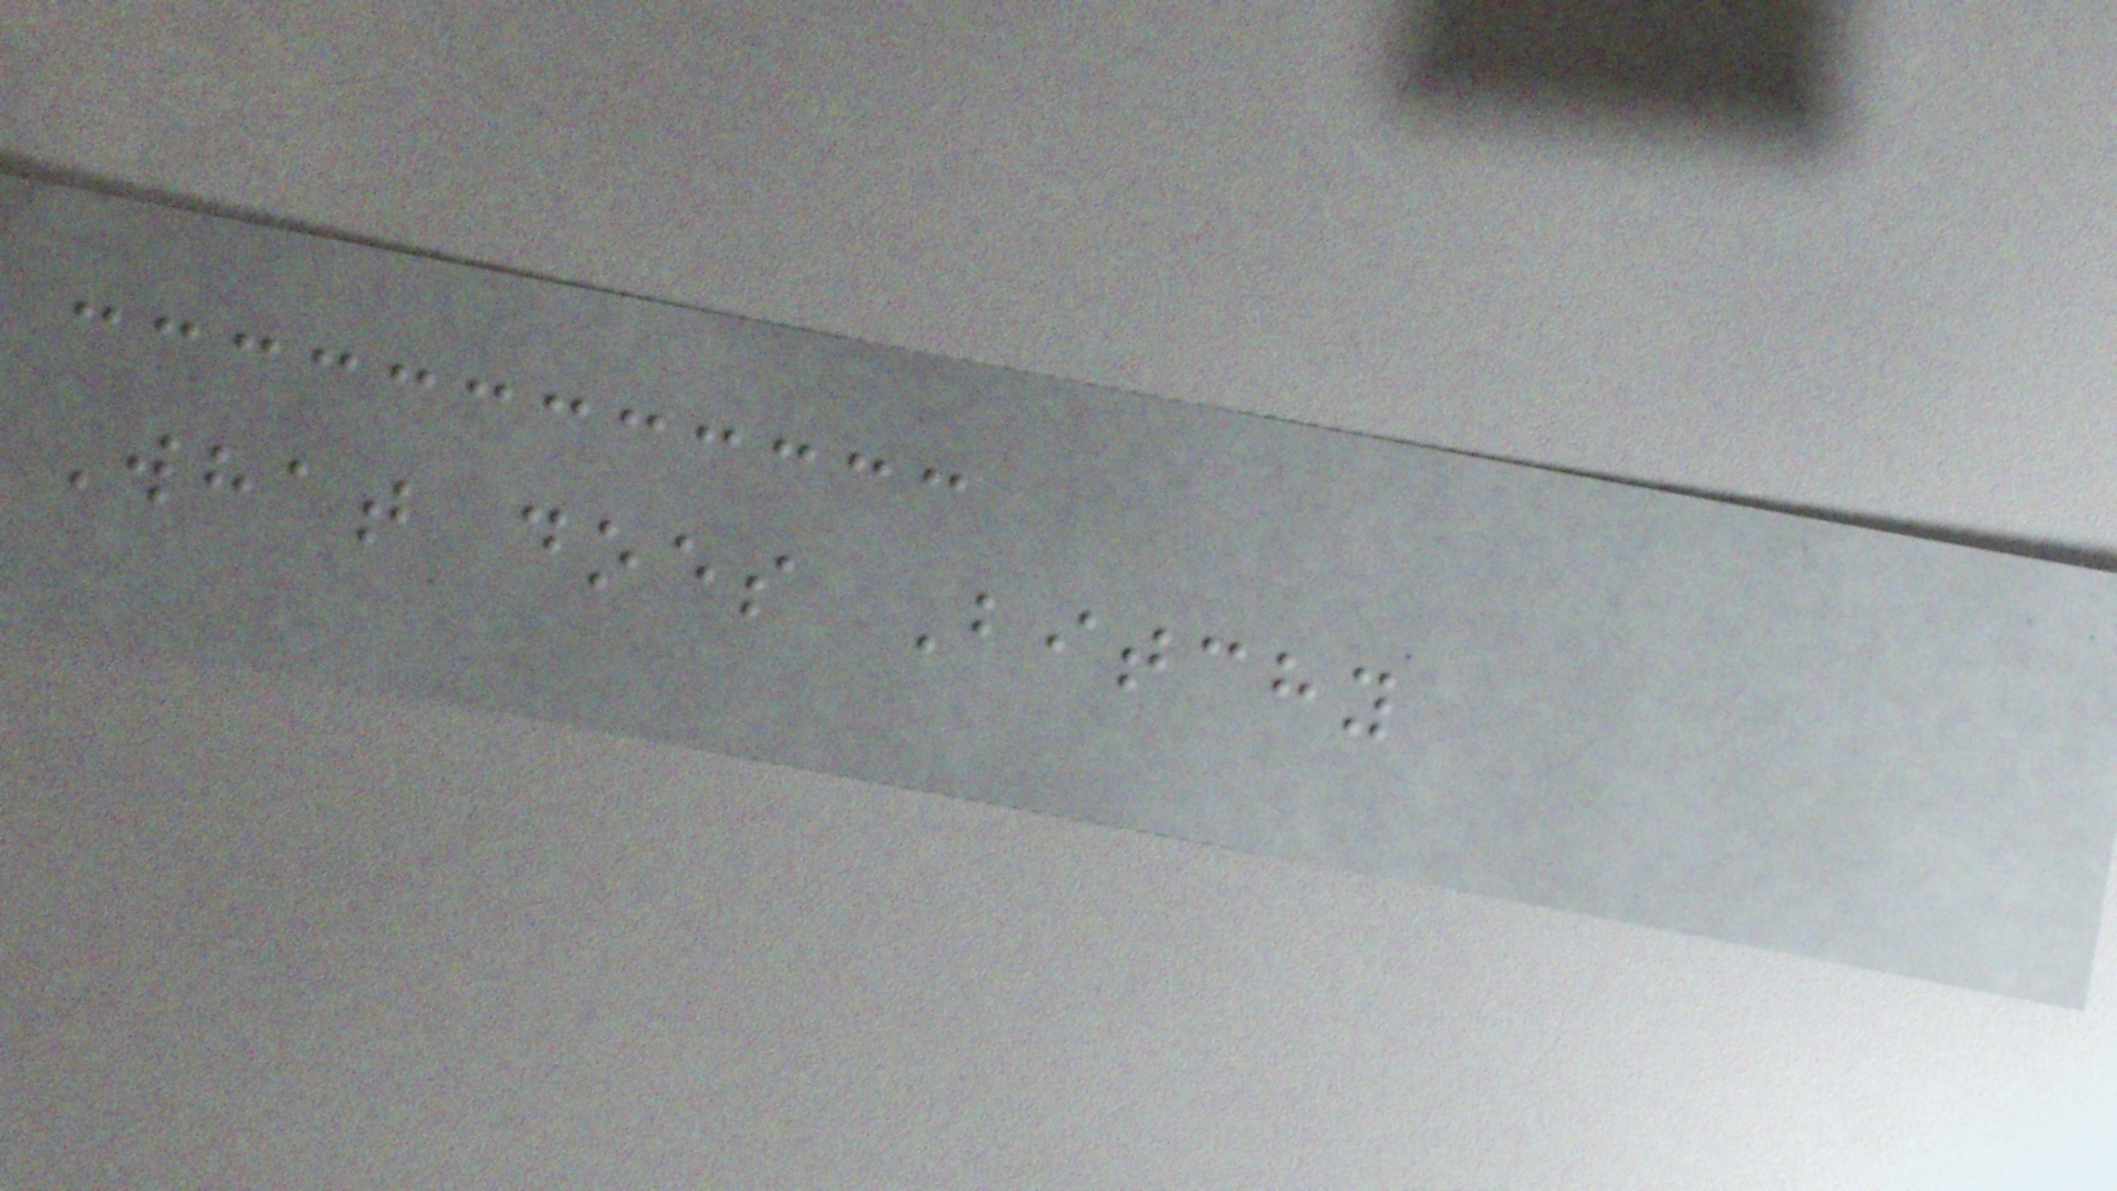What does Bitchy
